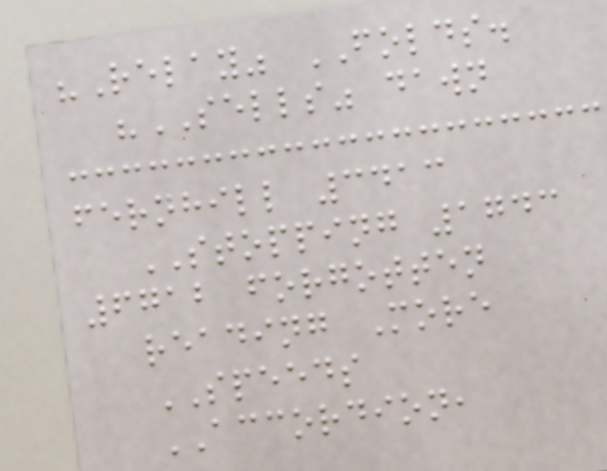"Relay" FOLDS.
"SELLS" dawn
fernhill 3413
STOPPING 1743
6712 forgotten
reading More
SPEEDS
ACCORDION,
